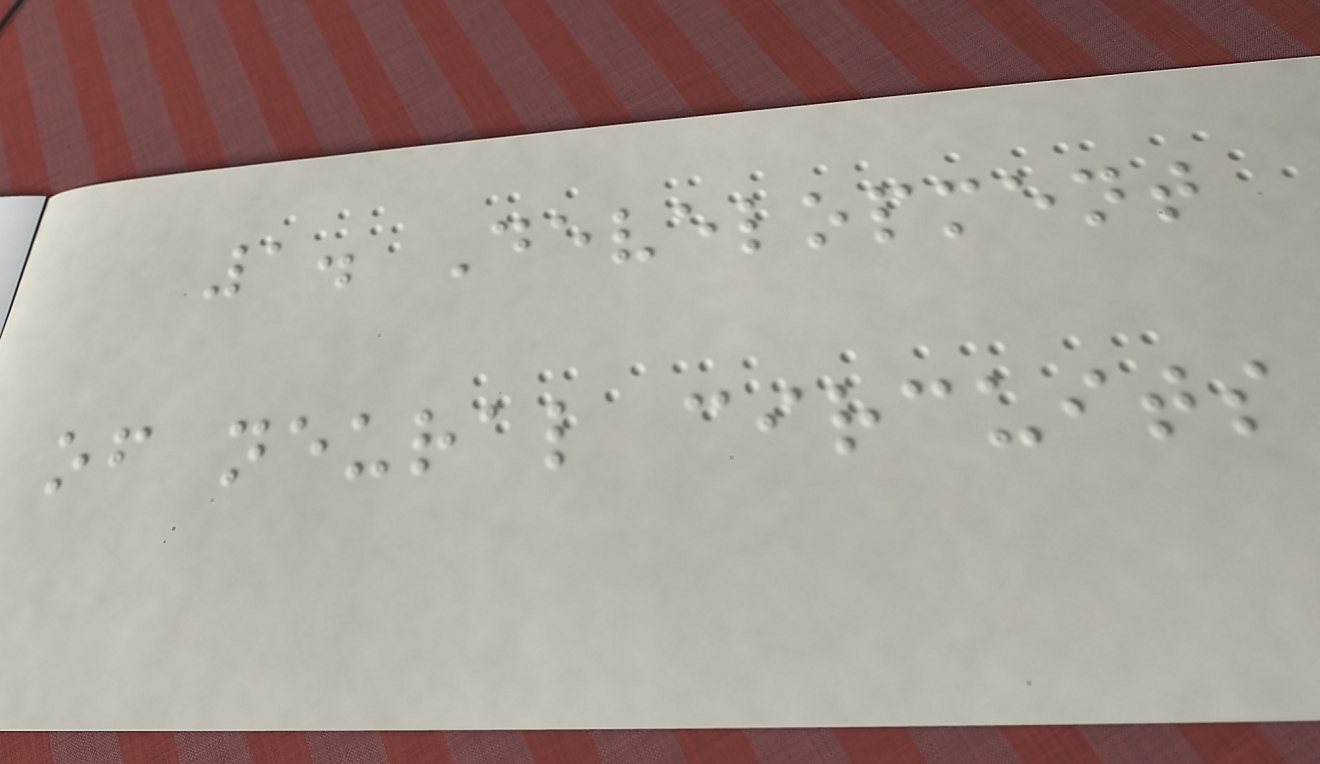1. Development
of neural circuits
